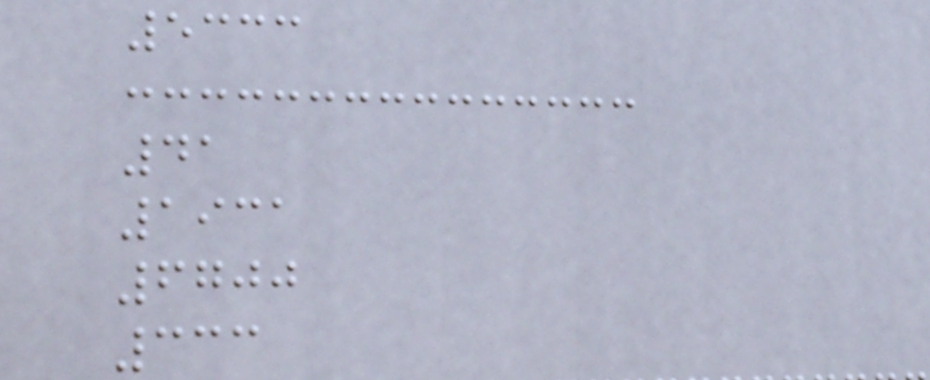5333
41
1931
6700
333
